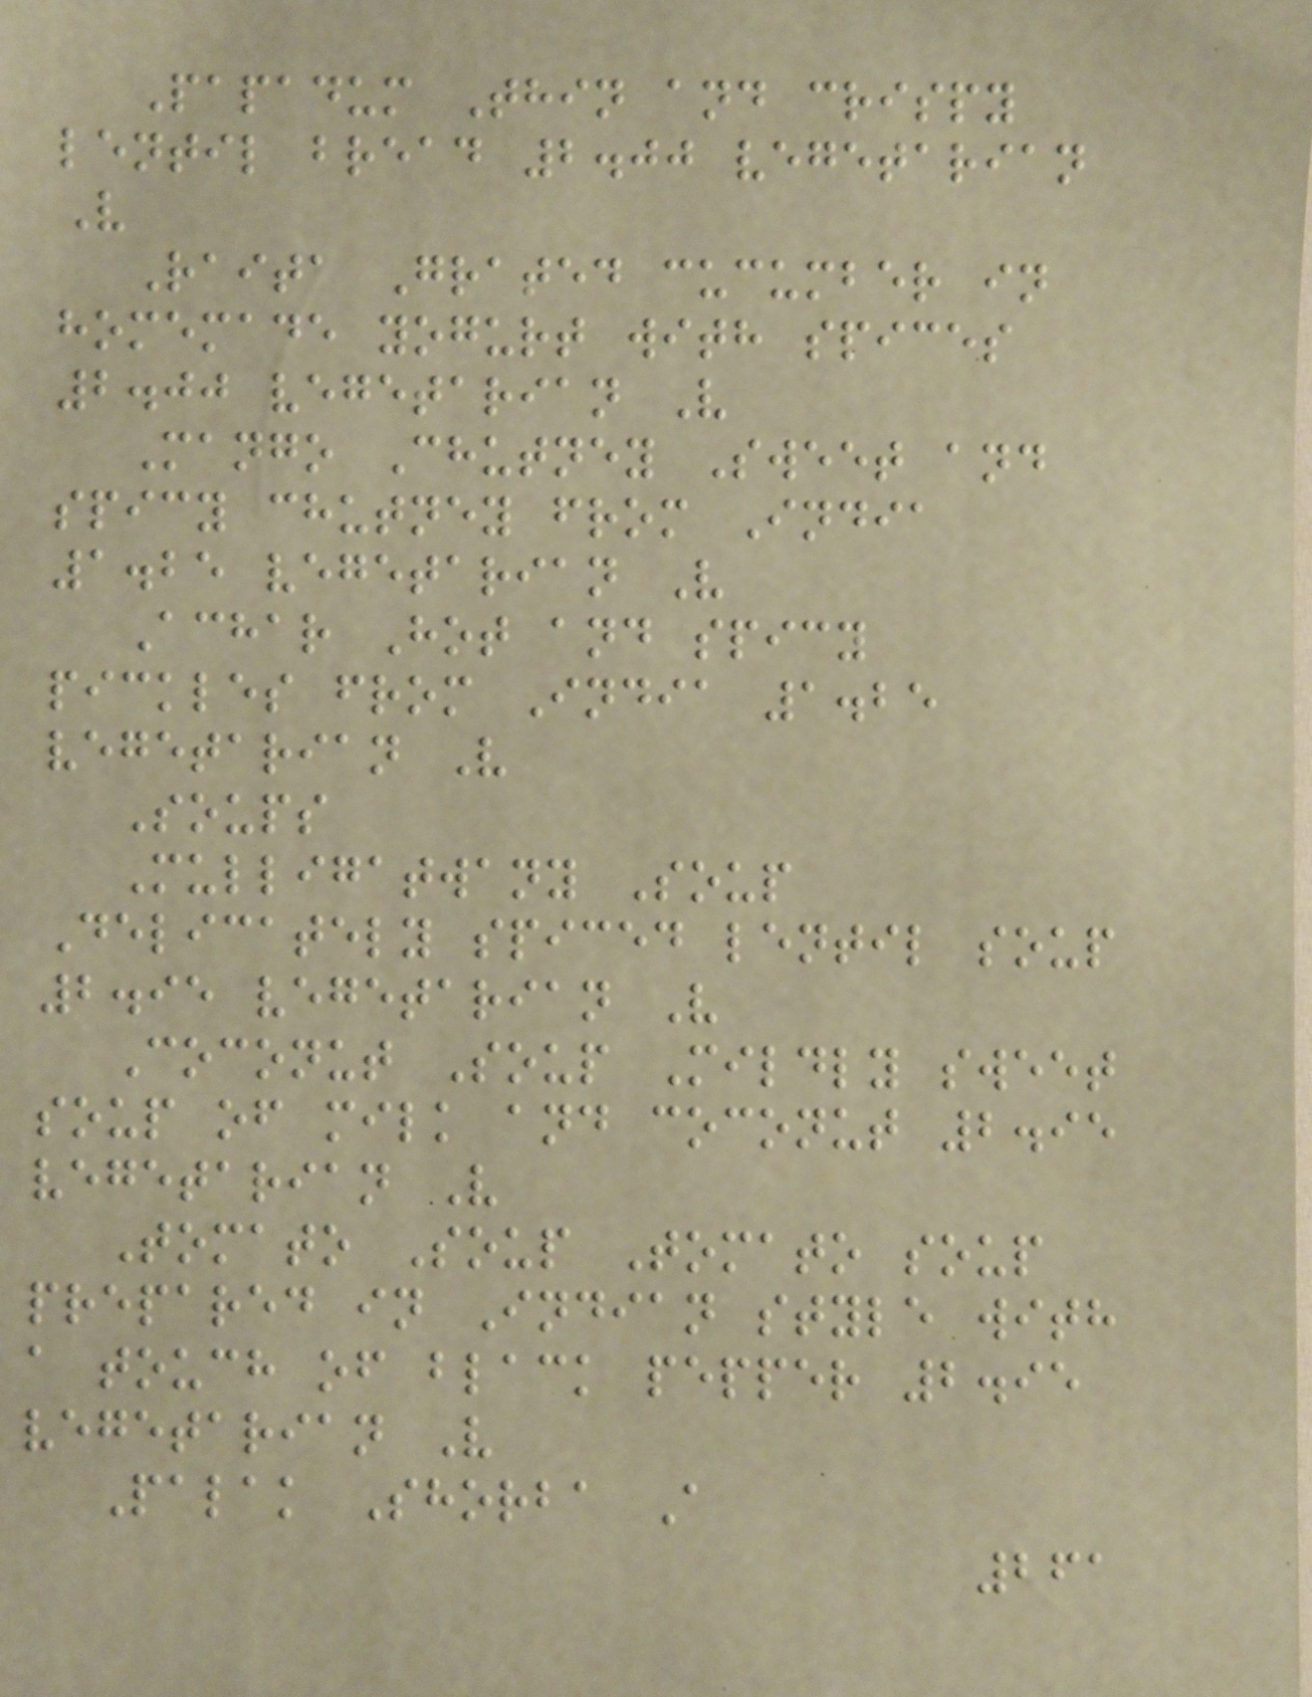Papadum Thin and crispy
lentil bread 2.00 vegetarian
V
Raita Grated cucumber in
homemade yogurt with spices
2.00 vegetarian V
Mango Chutney Sweet and
spicy chutney from India
1.25 vegetarian V
Achar Hot and spicy
pickles from India 1.25
vegetarian V
Soups
Mulligatwany Soup
Delicately spiced lentil soup
2.95 vegetarian V
Coconut Soup Mildly sweet
soup of milk and coconut 2.95
vegetarian V
Tomato Soup Tomato soup
prepared in Indian style with
a touch of black pepper 2.95
vegetarian V
Palak Shorba A
261
